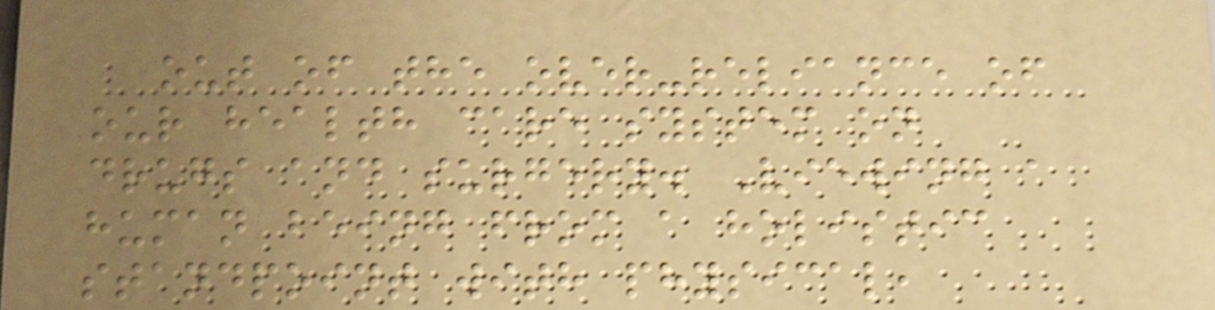out of the over-reliance of
our health care system on
drugs and surgery. Viewing a
human being from a holistic
standpoint with physical,
